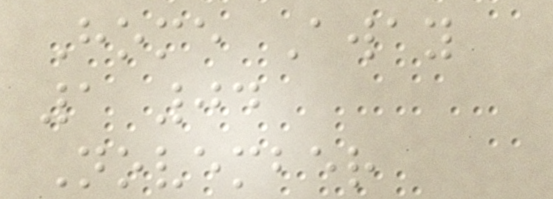Home Away
1 04
November
